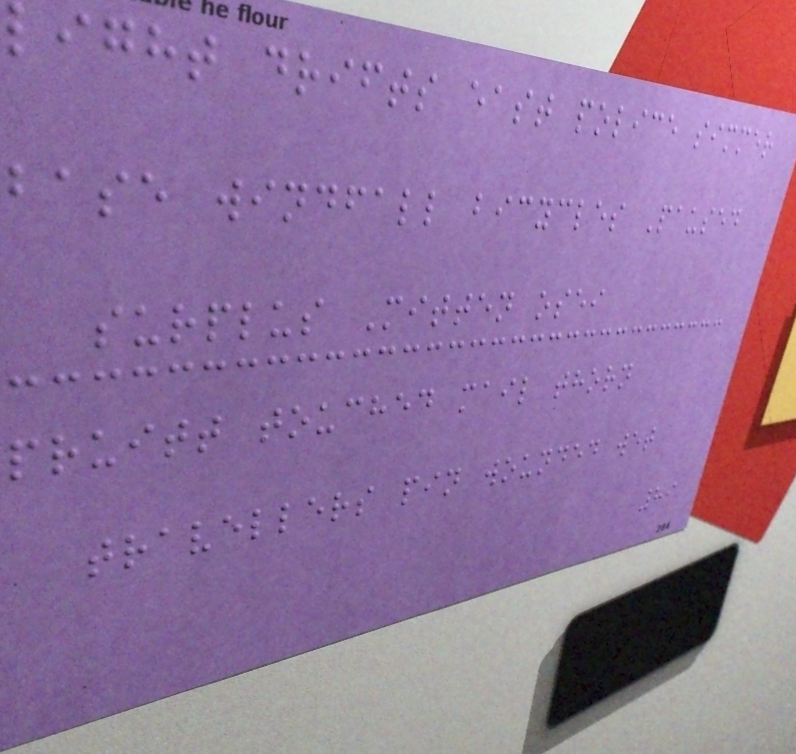light drifts east police simmer
base windfall bicycles Paused
surplus Mitten osei
pruitt touched mail thorn
travellers pin wounded wet
89
